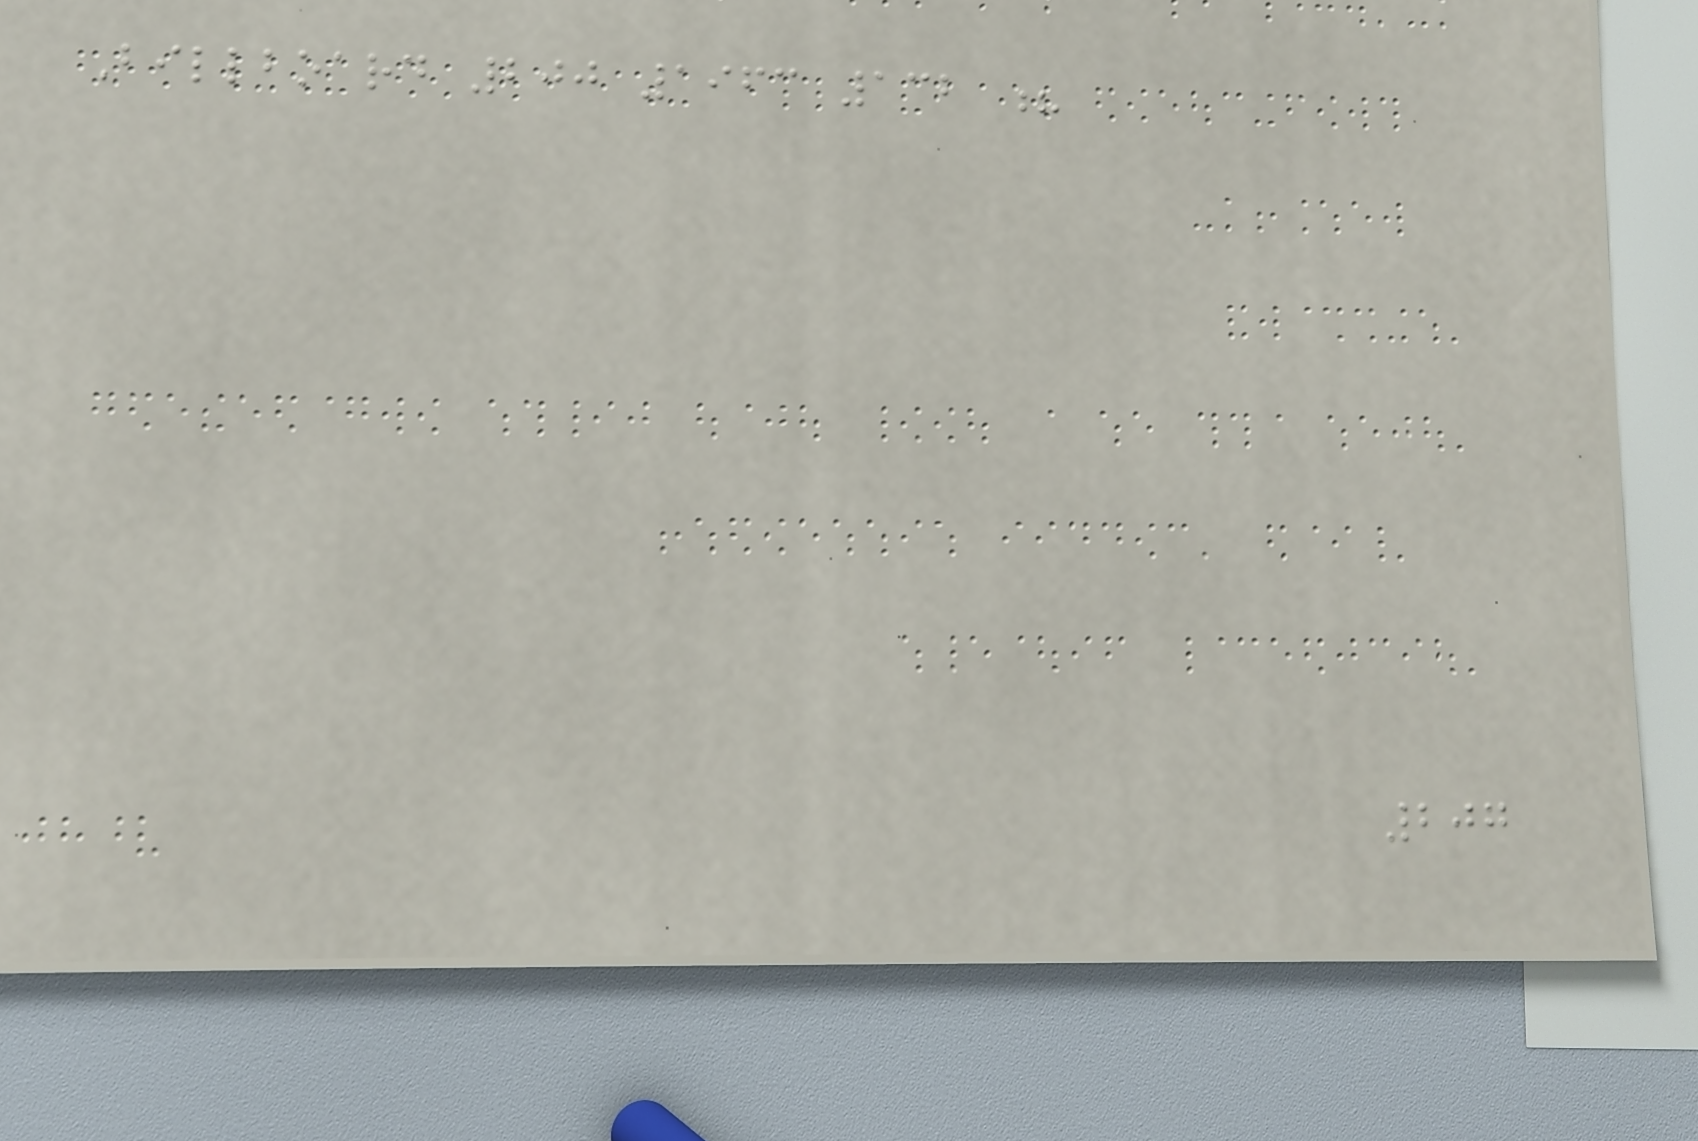Billboard 200 1963 132 ?
207
